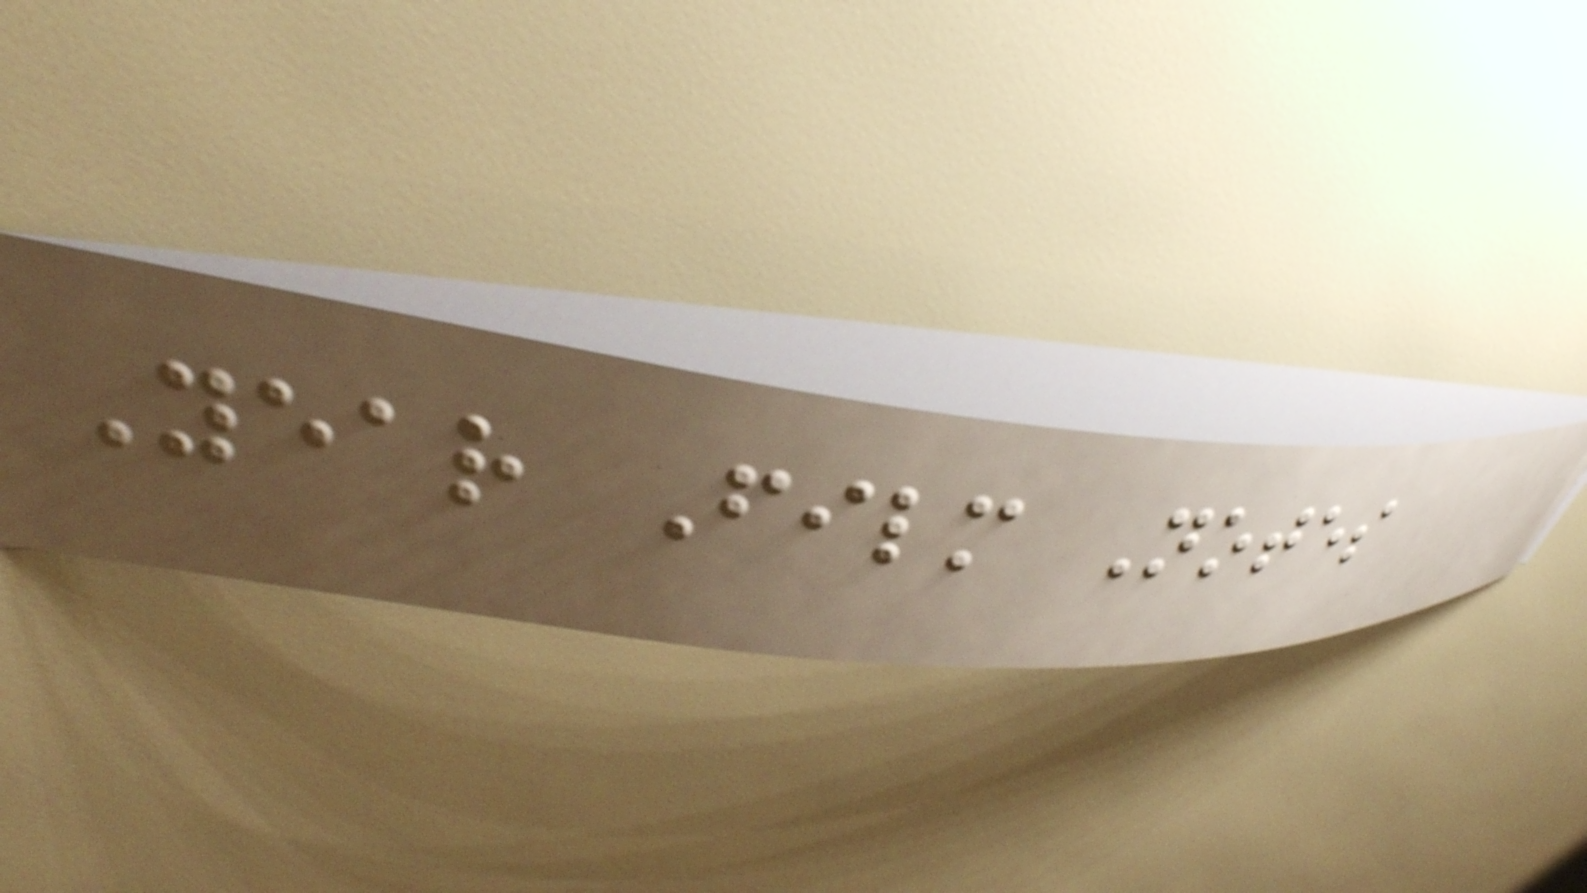Year Film Notes
